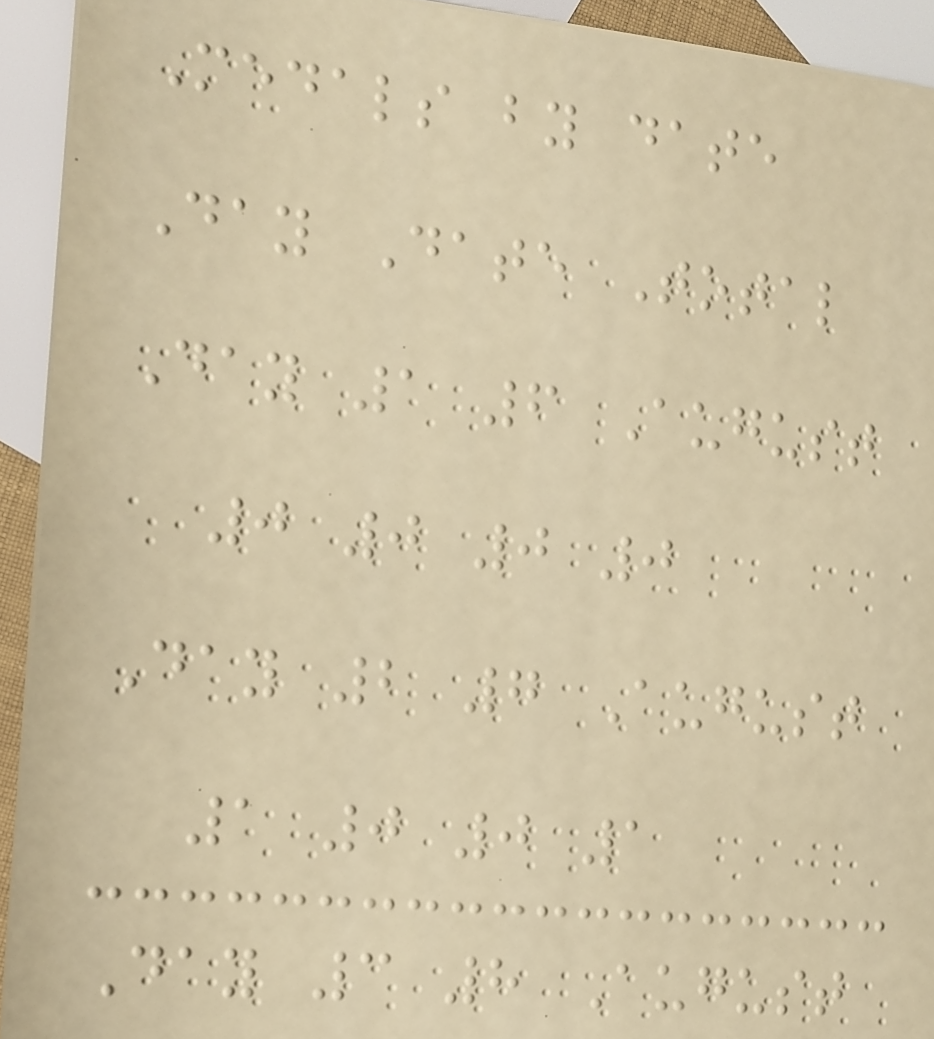Medals by date
Day Date Total
Day 1 6 August
0 0 0 0
Day 2 7 August
1 0 0 1
Day 3 8 August
